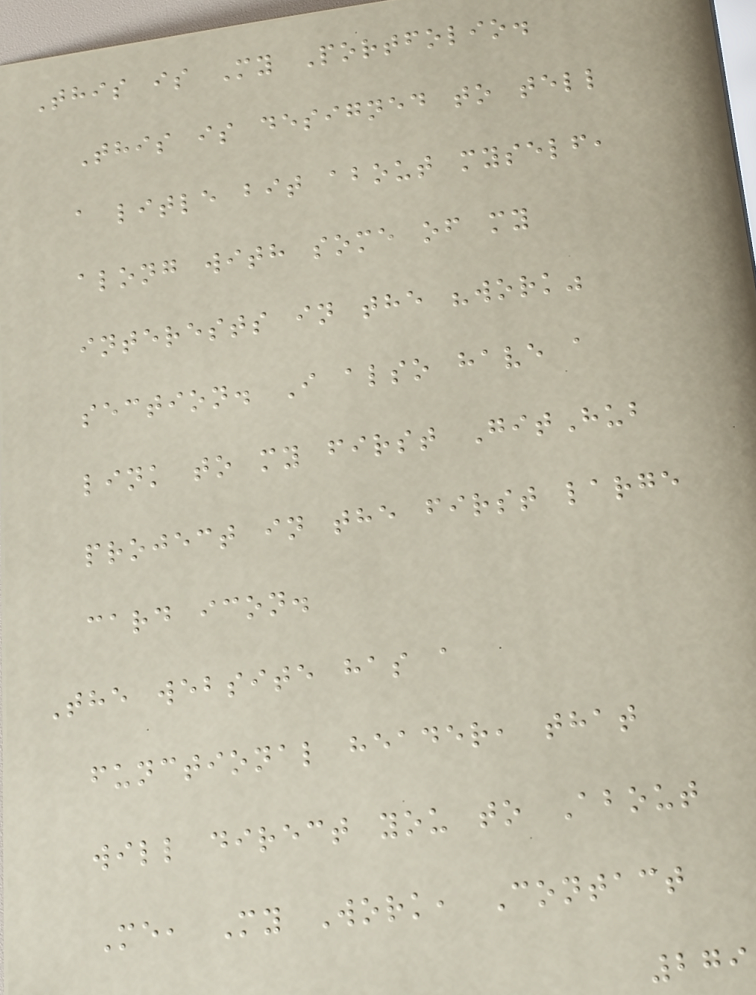This is My Portfolio.
This is designed to tell
a litle bit about myself,
along with some of my
interests in the "work"
section. I also have a
link to my first GitHub
project in the first large
card icon.
The website has a
functional header, that
will direct you to About
Me, My Work, Contact
279
